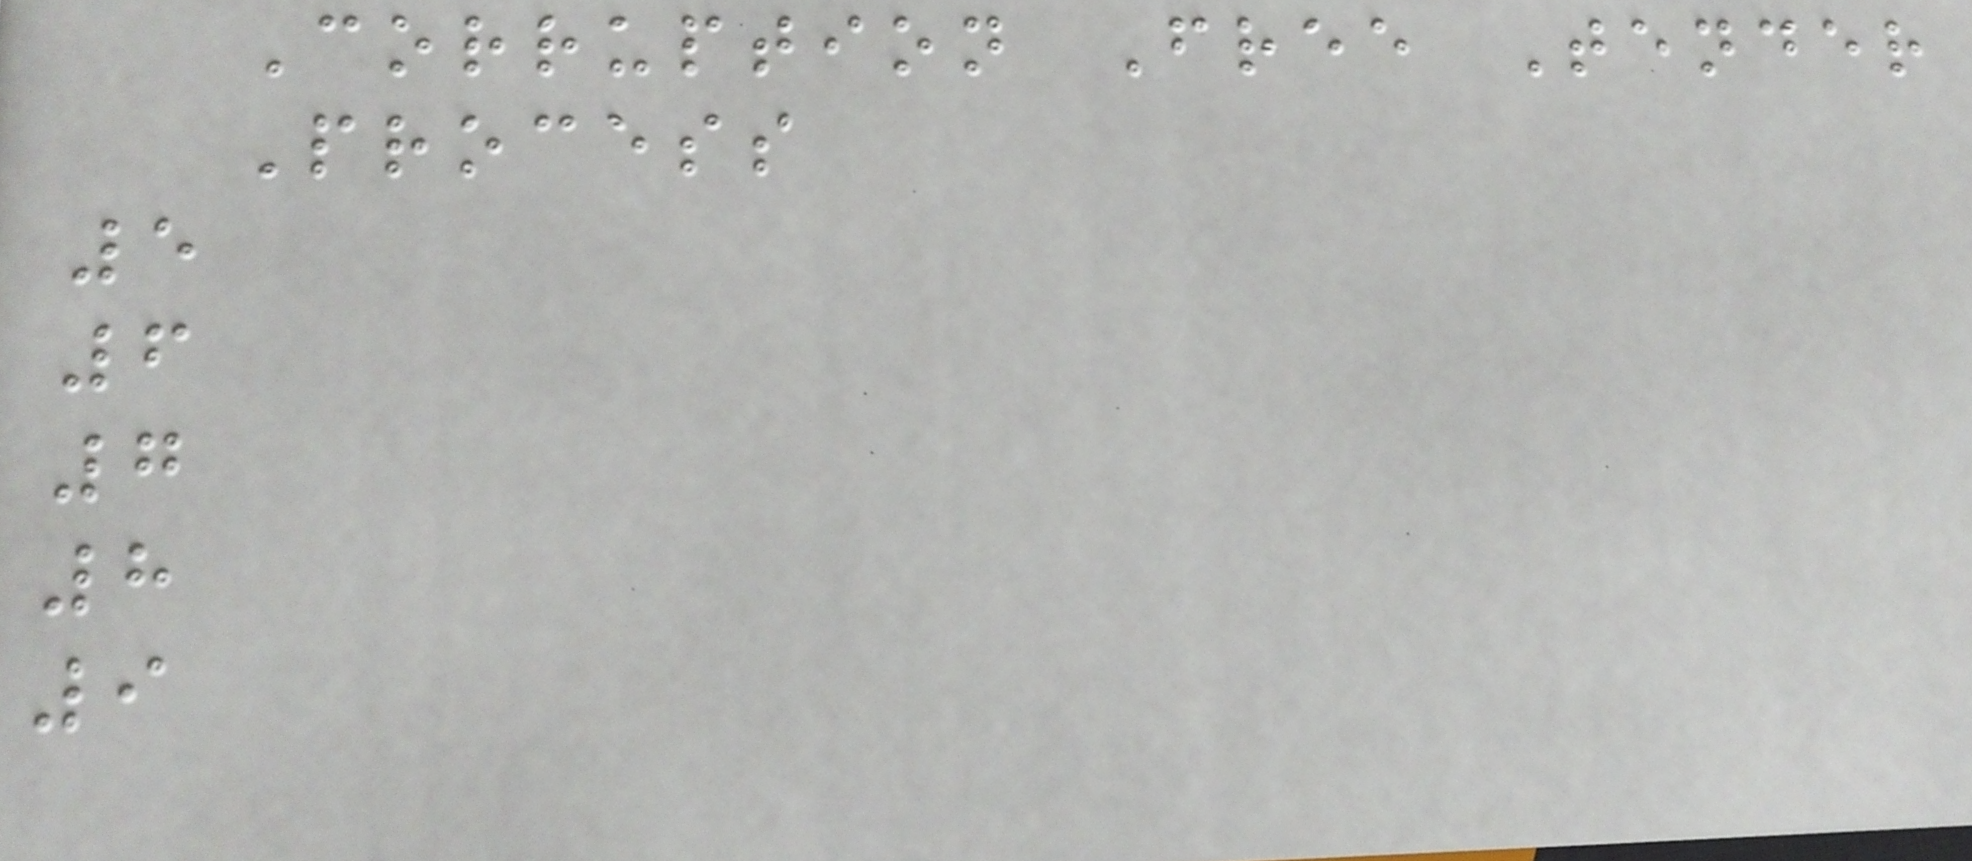Corruption Free Tender
Process
5
6
7
8
9
